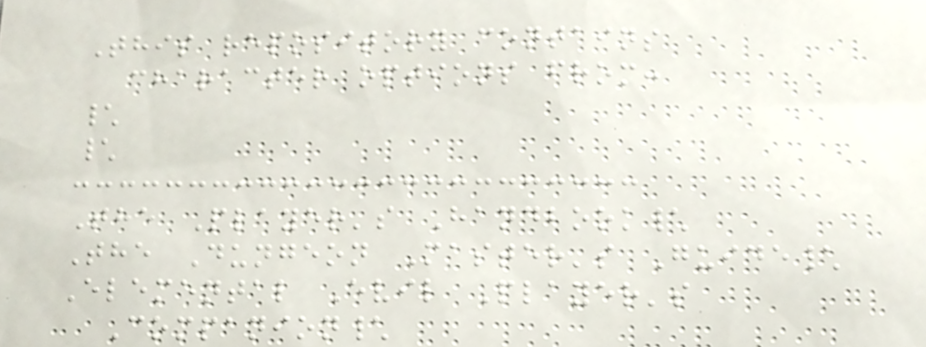This repository contains
character options from:
\
\
The Player's Handbook\
The Dungeon Master's Guide\
Elemental Evil Player's
Companion\
